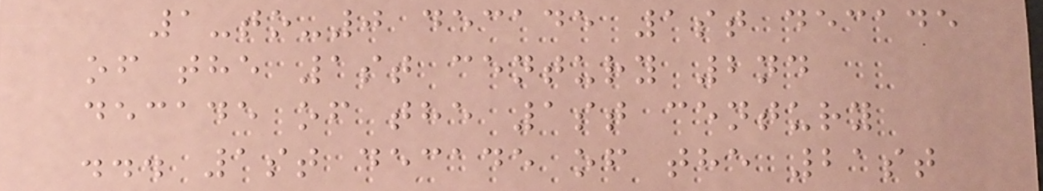1-to-0 decade 1st decade
of the 1st century 2nd
decade of the 1st century
... 1st decade of the 21st
